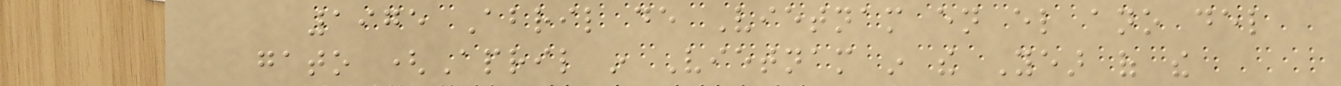1975 Abril de Vietnam en el ano del
gato (April in Vietnam in the Year of the
